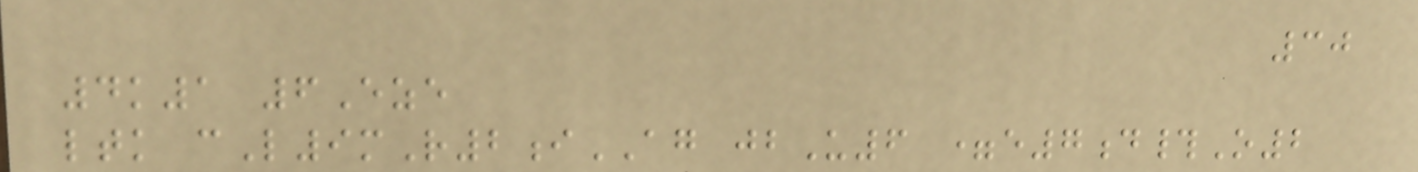30
4k1 6Eze
ltk cL9mR2iAG jbU6 =e7d#O2
